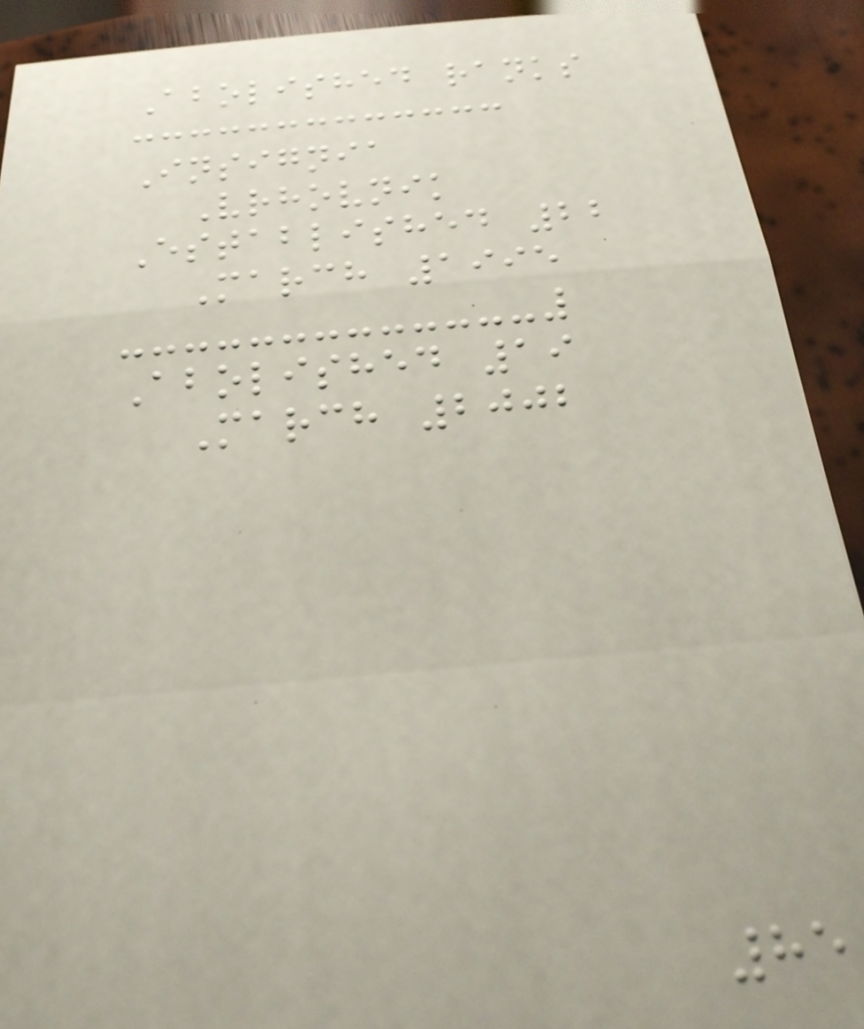Abolished ranks
Insignia
Vrhovnik
Established 22
March 1995
Abolished 19
March 2002
85
